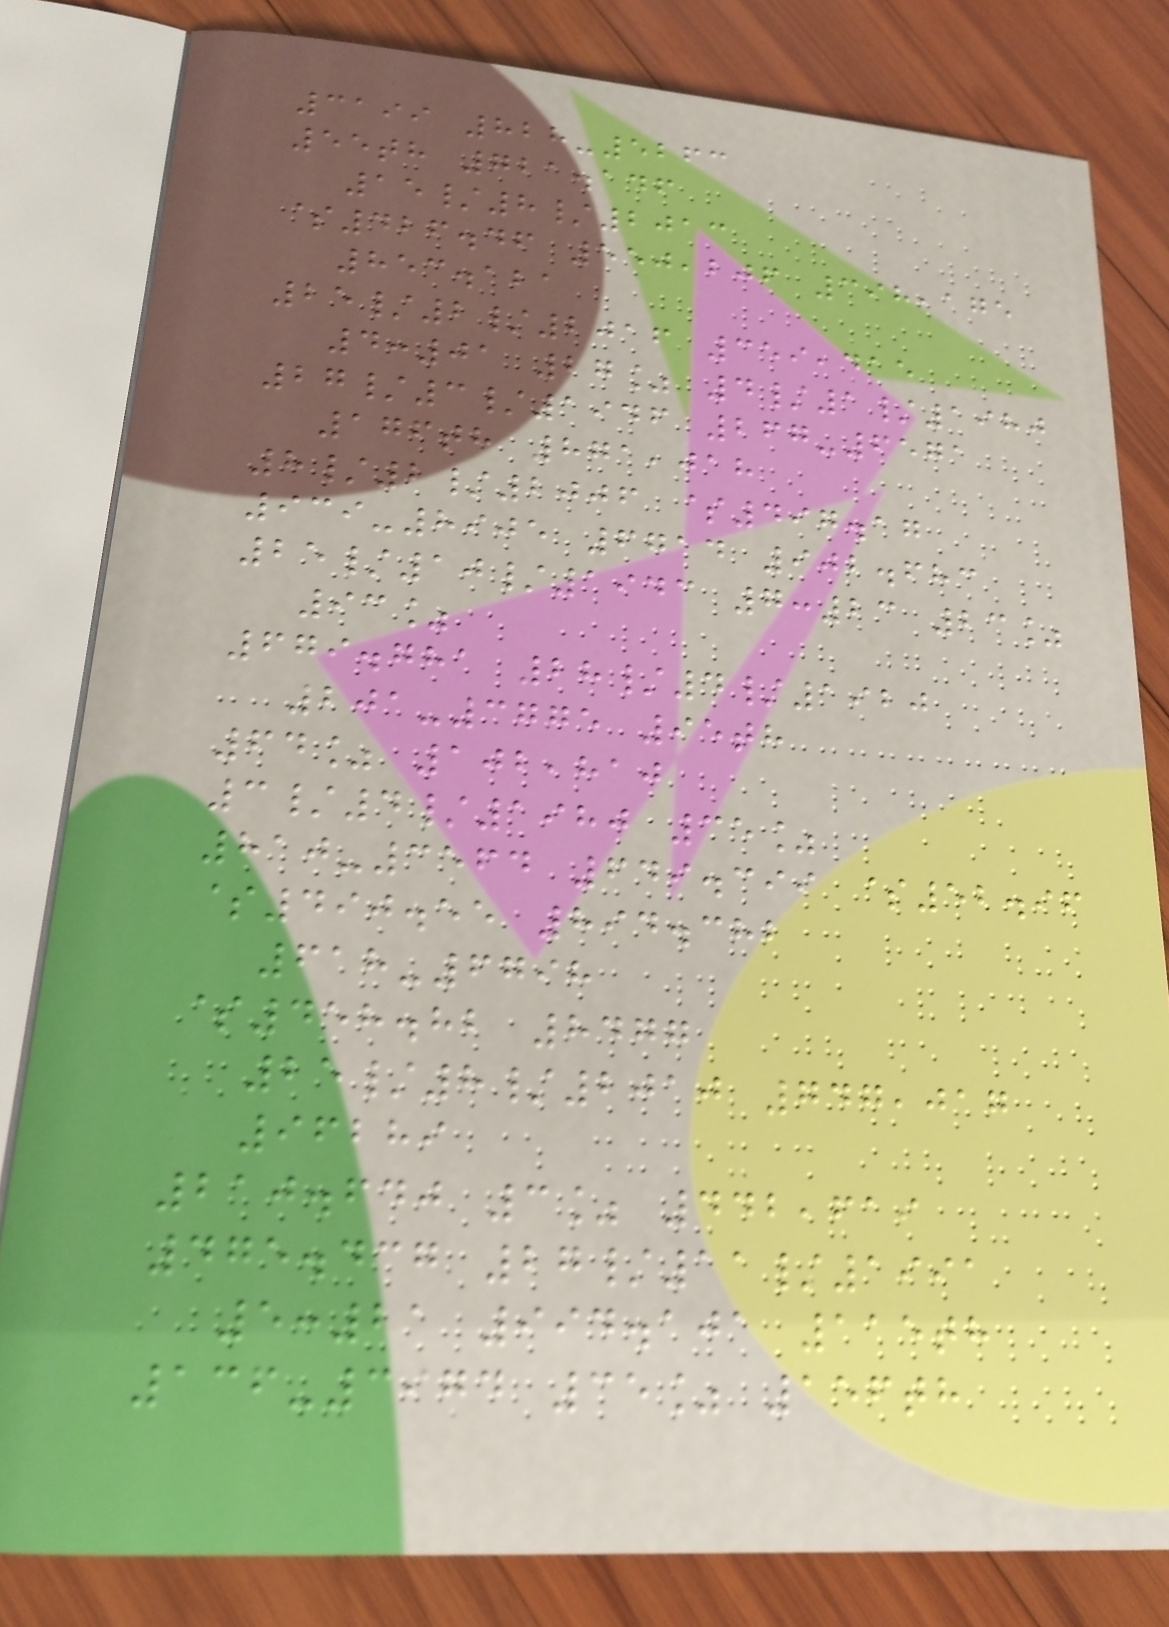3199 828-5263
55th 721.146
15/8/2013
$426.46 550,206 398,175
853.121
25/2/2016 359,415
4:01 27% 4/1/1980
27/3/1946 267-6571
176th 871,018
8/2/2006 $497.17
939-8905 6714 902.683
25/10/1943 7:23 23%
93%
679.781 28/4/1920
201-3775 95th
64% 102,810
3/4/1980 35%
810-3564 649.399 $52.96
$490.55 894.382
618-6798
$458.82 8477
25/8/2010 747,017
96289
210.640 3% 442,619
475.437 27/11/1991
5:21 994.101 115th
136-3974 35% 156th
